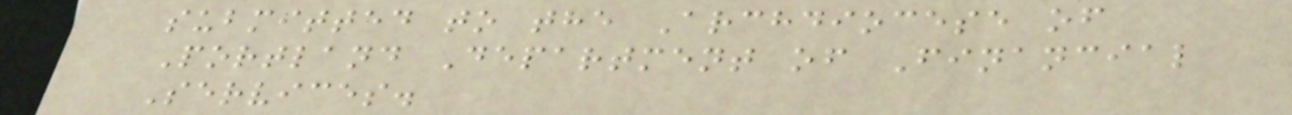submitted to the Archdiocese of
Portland Department of Financial
Services.
